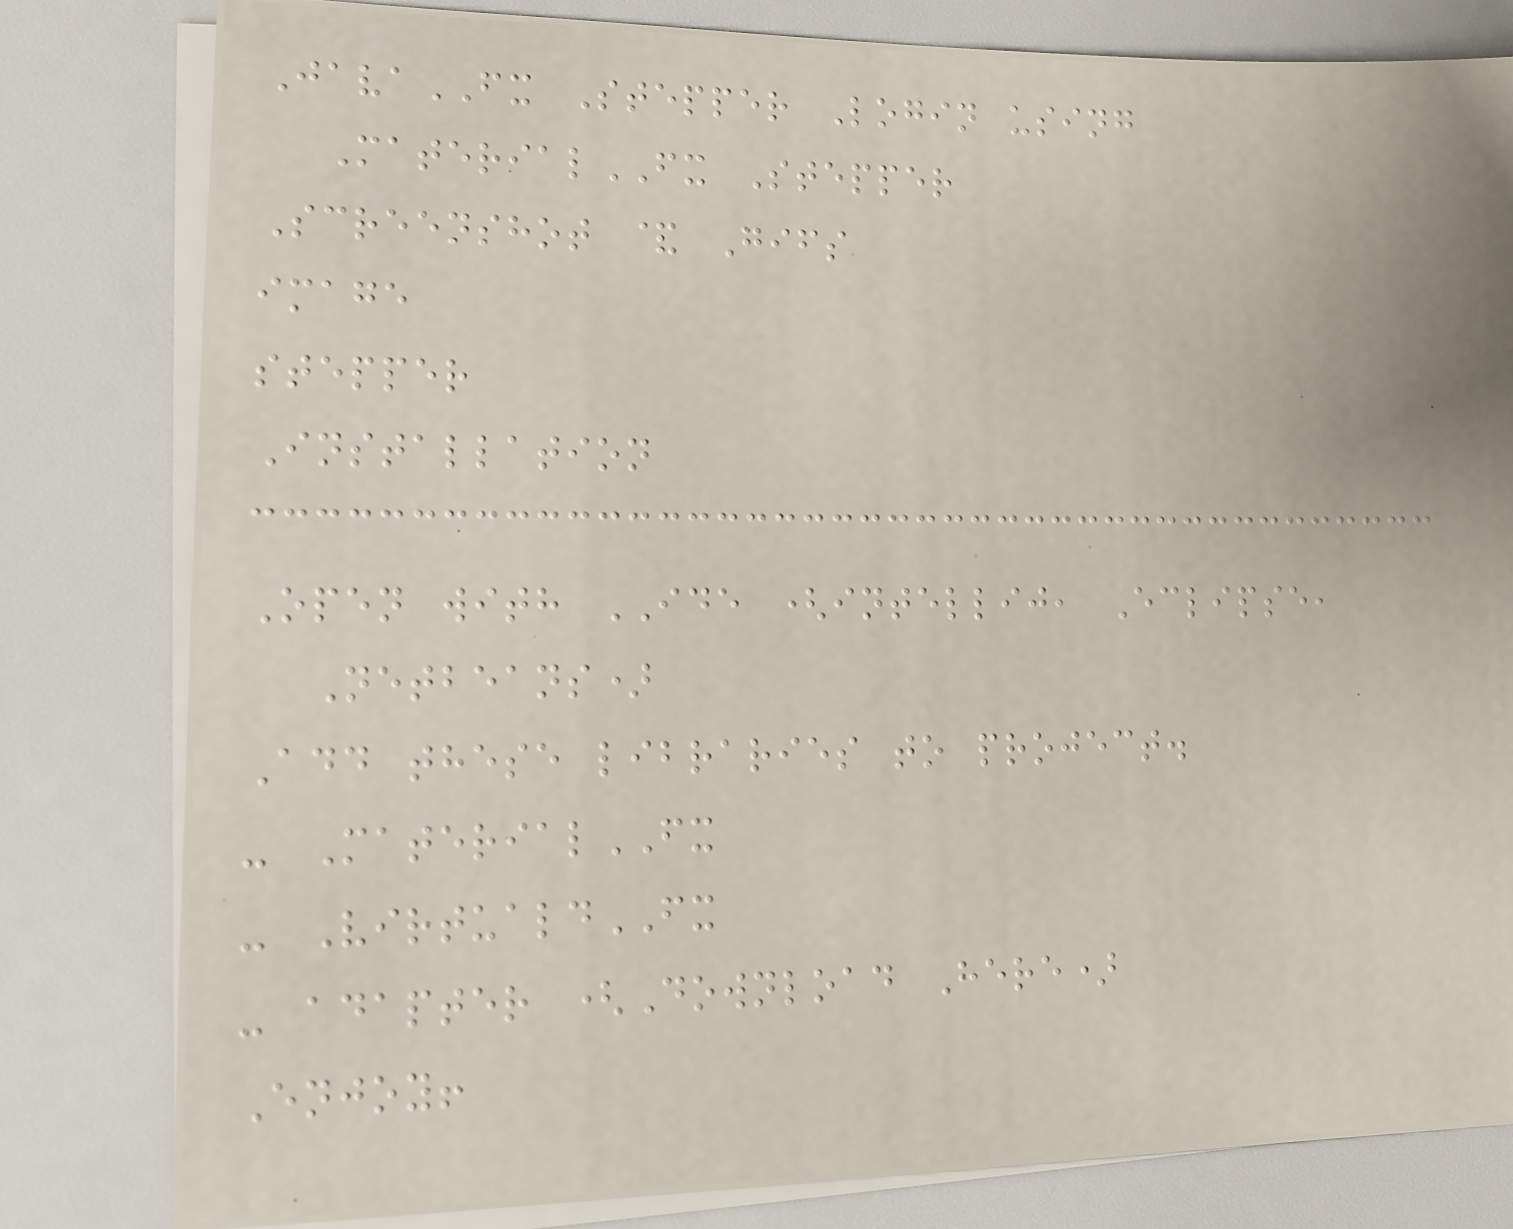JavaFX Stepper Login using
MaterialFX Stepper
Screenshot & Gifs
image
stepper
Installation
Open with IDE (intellij, Eclipse,
Netbeans)
Add these libraries to project.
- MaterialFX
- VirtualdFX
- adapter (Download Here)
Enjoy!
